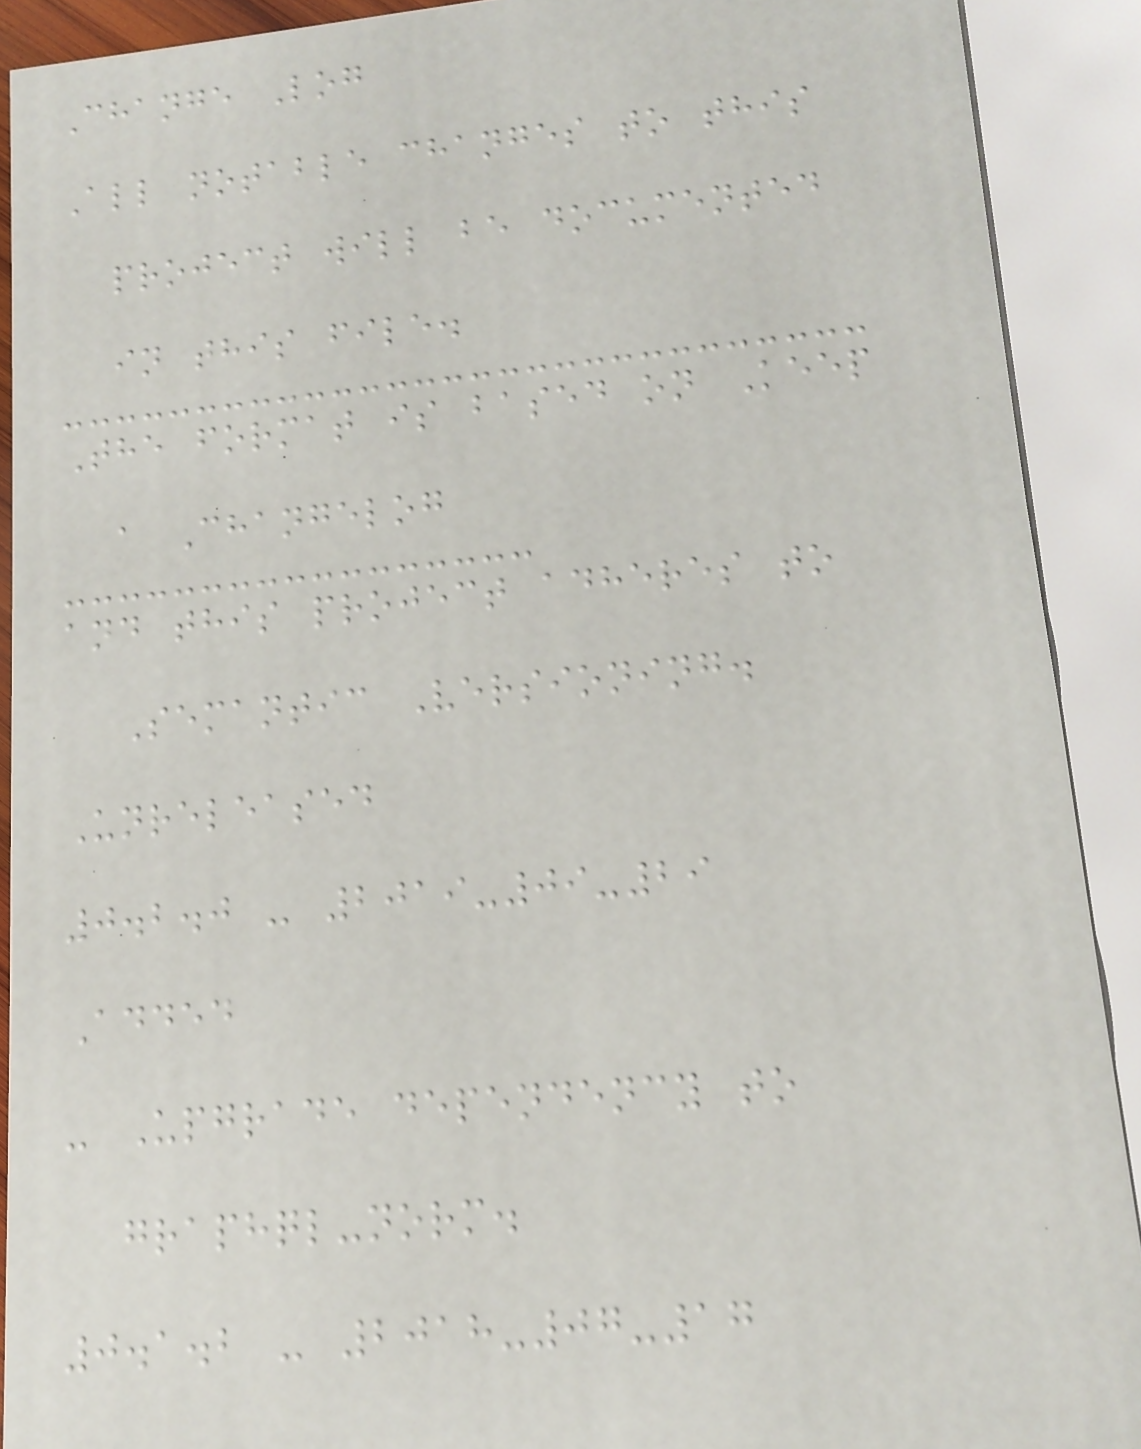Change Log
All notable changes to this
project will be documented
in this file.
The format is based on Keep
a Changelog
and this project adheres to
Semantic Versioning.
Unreleased
0.2.0 - 2019-09-29
Added
- Upgrade dependency to
graphql-norm.
0.1.2 - 2018-07-17
